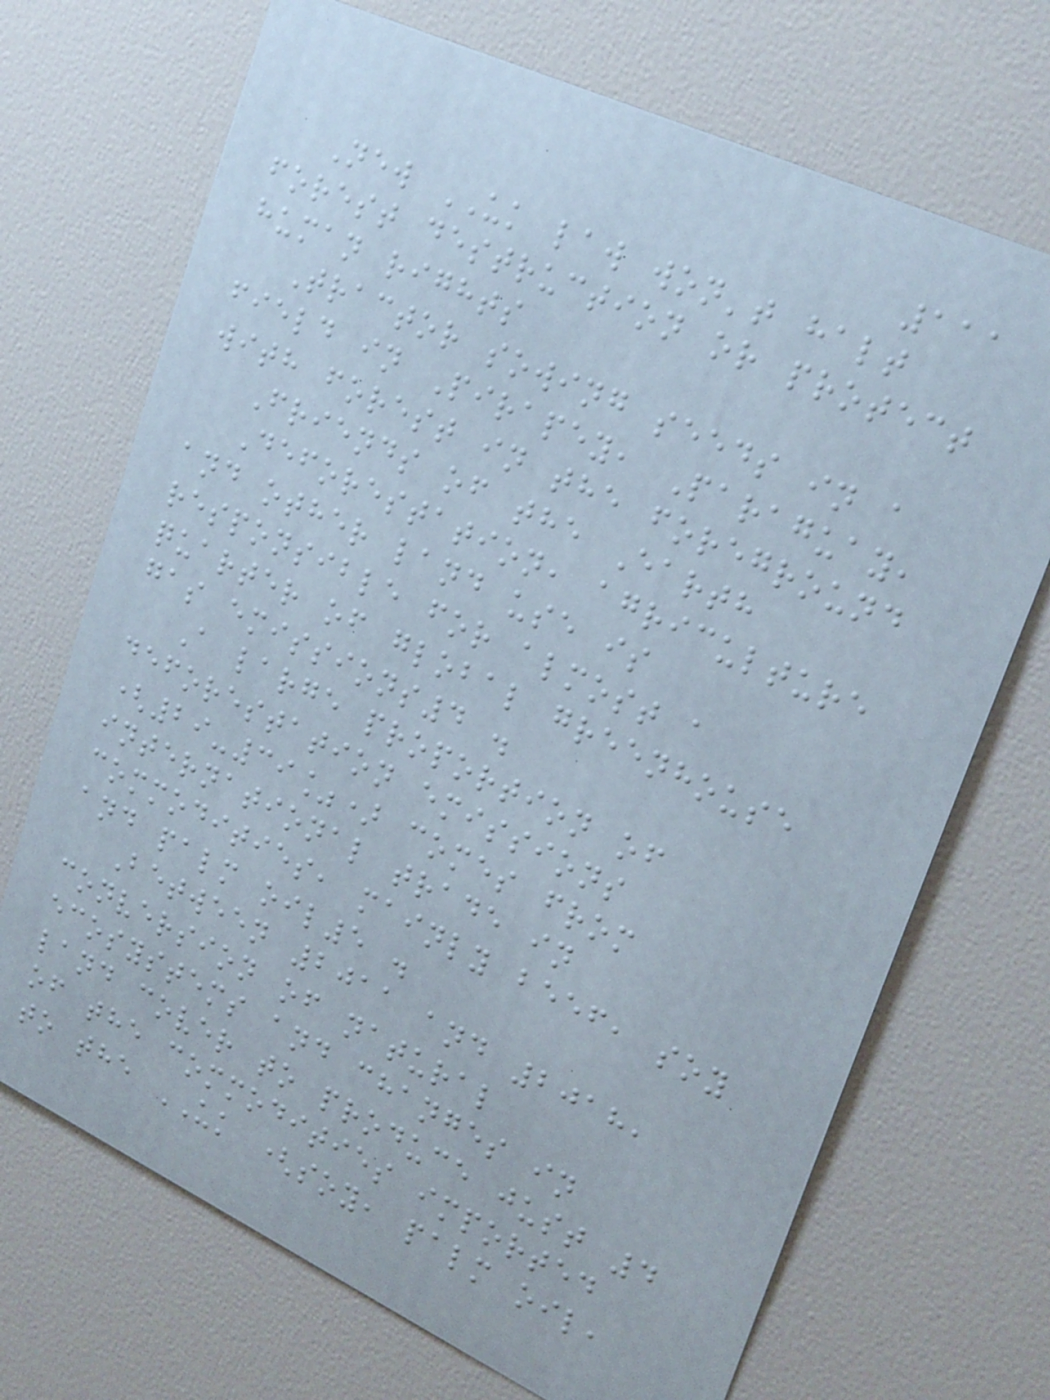111
New UK law won't halt
forest destruction or protect
human rights
Tractor sowing seeds in a
field in Pirapey, Paraguay,
with forest in the foreground
Friends of the Earth
Deforestation, agriculture
and other land use is
responsible for almost a
quarter of global greenhouse
gas emissions4 .
A large proportion of
deforestation emissions
(29-39%) comes from
international trade in
commodities, mainly beef, soy
and palm oil5 .
Between 2011 and 2018,
conversion of natural
ecosystems and changes in
land cover to produce just 4
of the commodities imported
to the UK (soy, palm oil,
